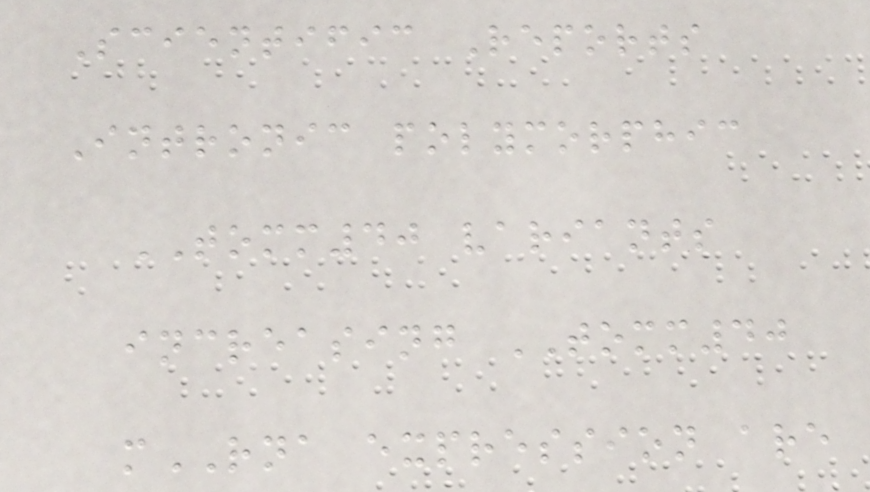Scientific Reports
Intronic polymorphic
TOMM40 variants
increasing TOMM40
mRNA expression are
